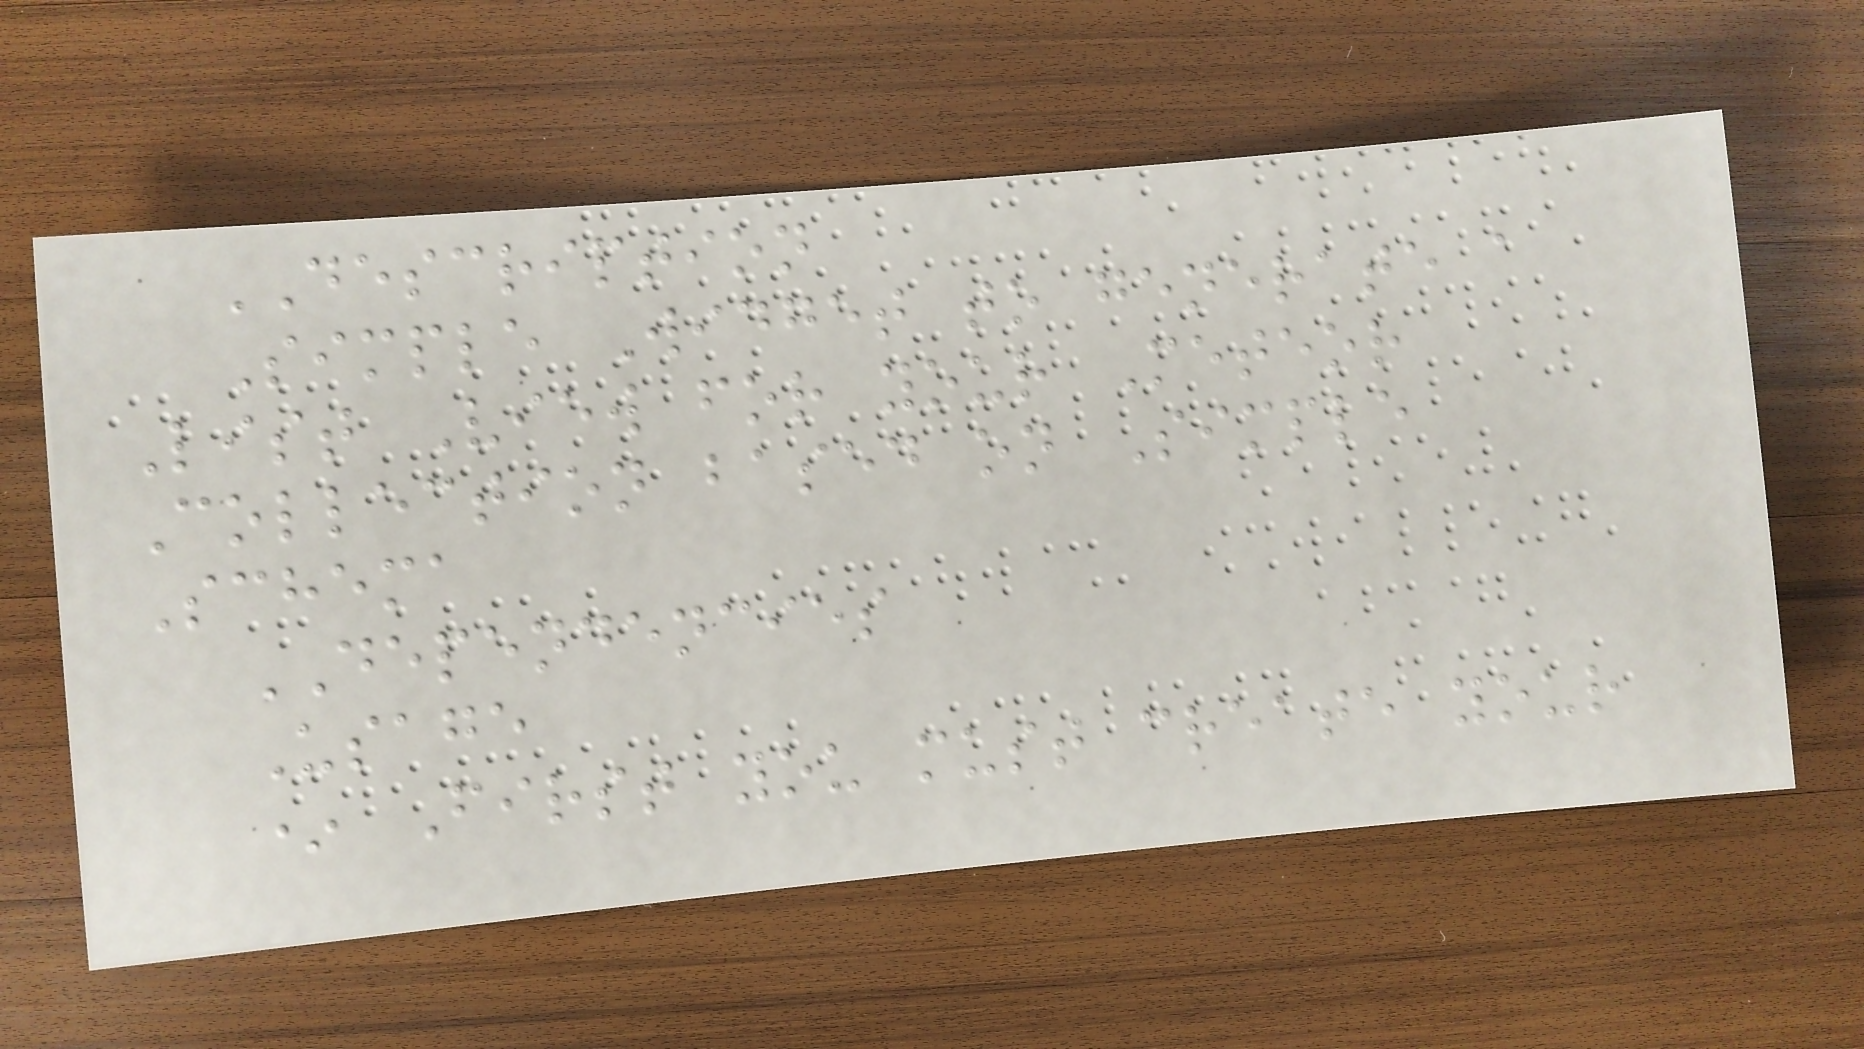DESCRIPTION
Simple Widget to generate a
List View for your Meteor
Collection based on Simple
Schema
DEPENDENCIES
Usage
* First you must create your
